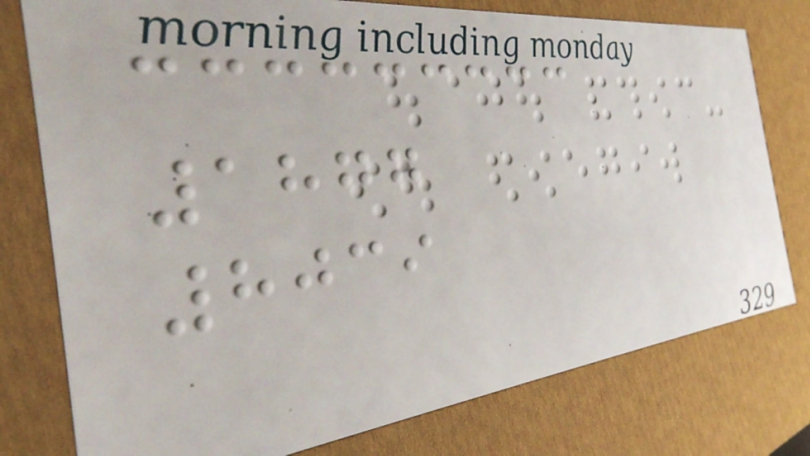1877
8039
